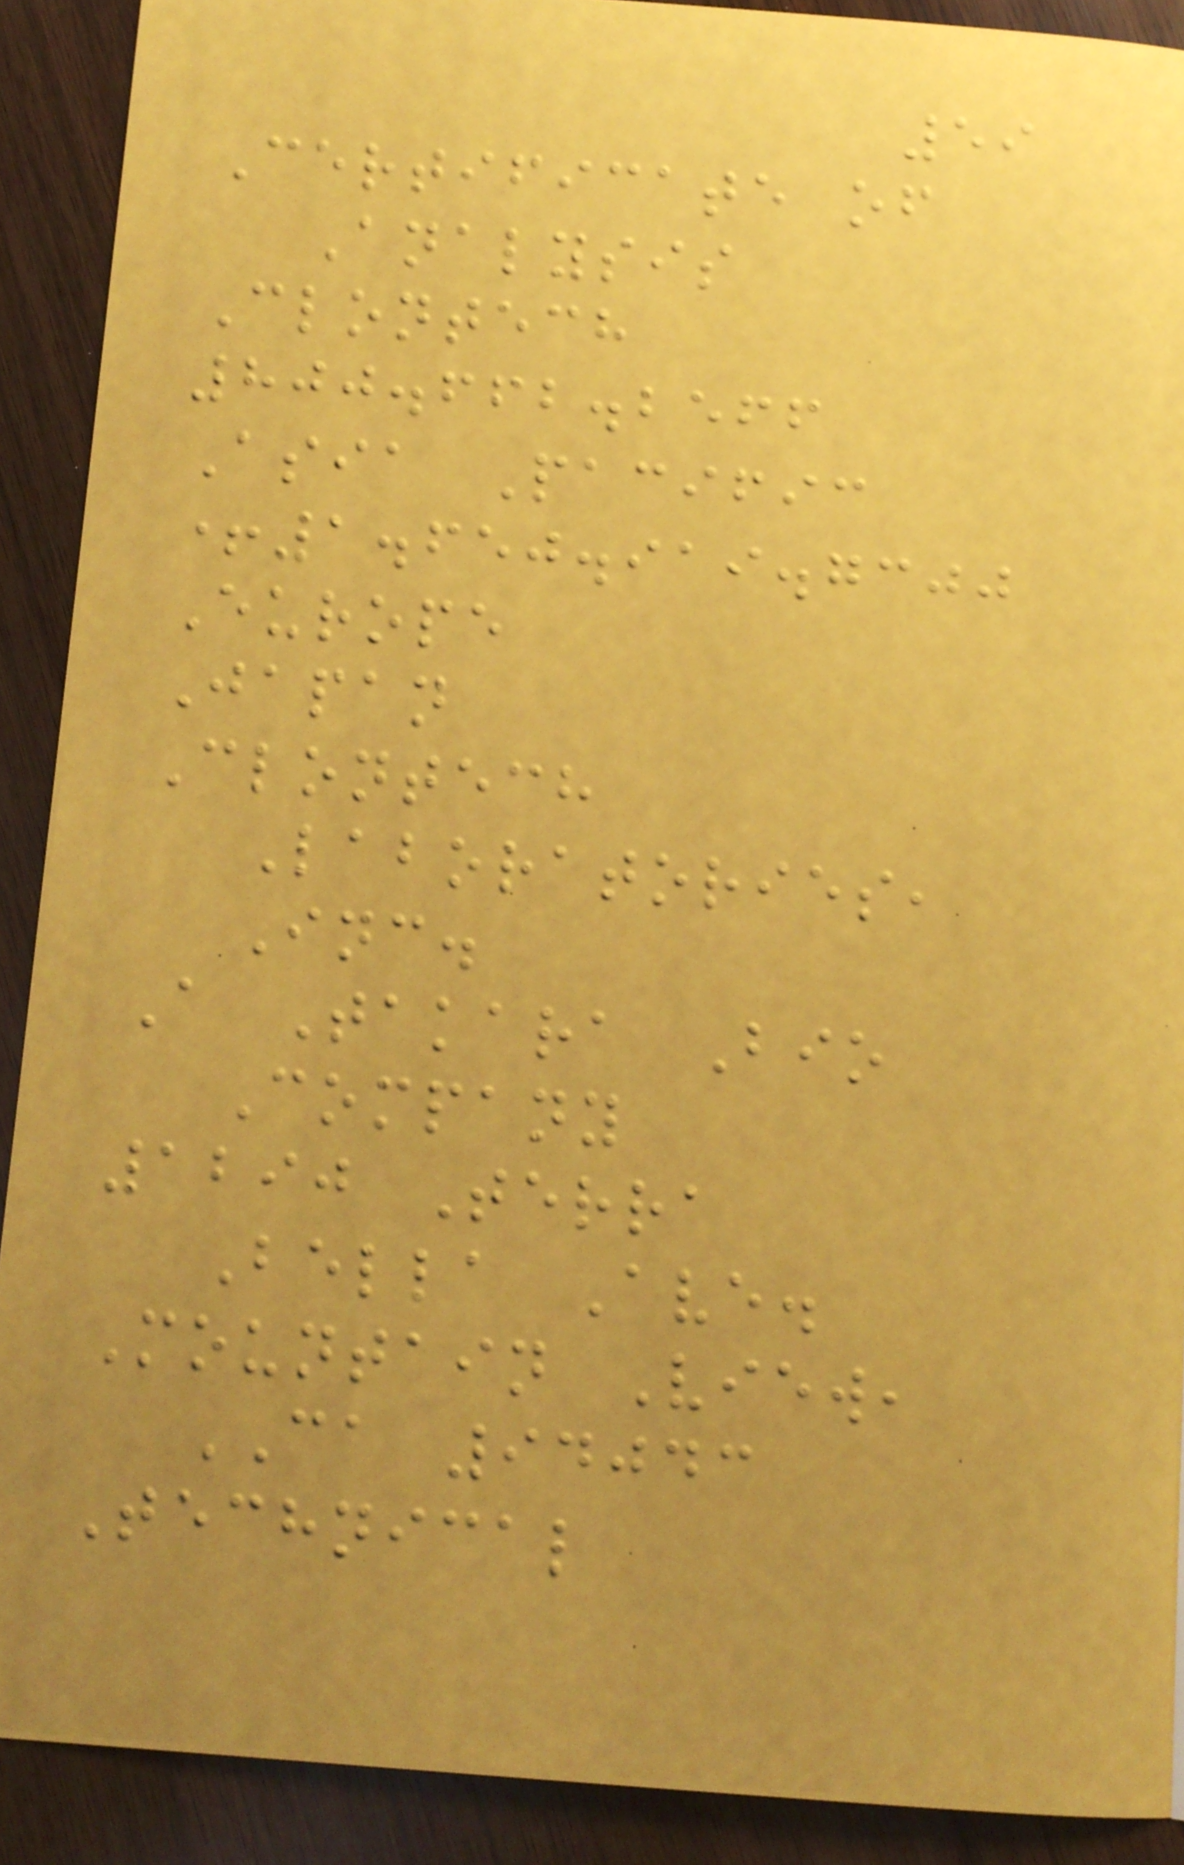59
Certificate of
Analysis
Clontech
800.662.2566
Asia Pacific
+1.650.919.7300
Europe
Japan
Clontech
Laboratories,
Inc.
A Takara Bio
Company
1290 Terra
Bella Ave.
Mountain View,
CA 94043
Technical
